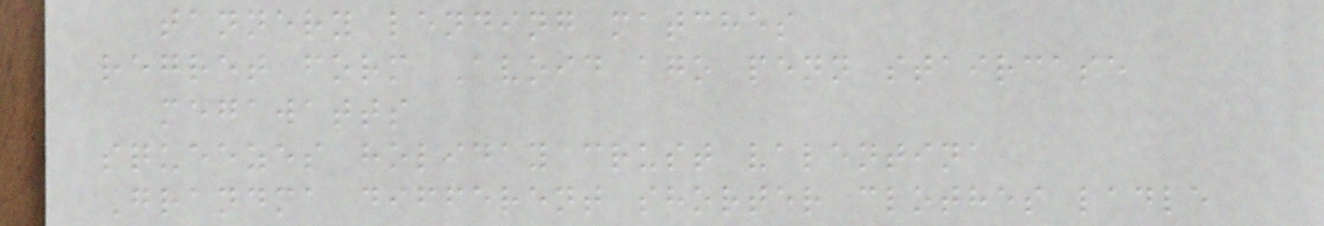tannery lending matches
regret form Avoid ago penn staircase
megawatts
squeezes holiday crust valentina
Grandma different shorter clothes ladle
